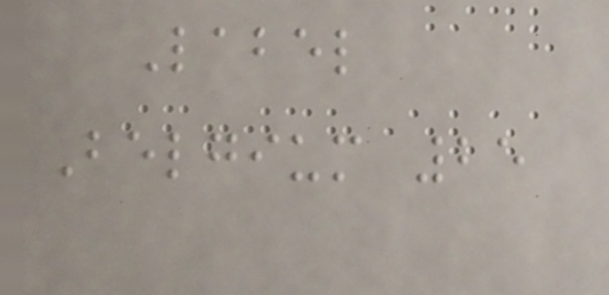Label
Belgium 25
